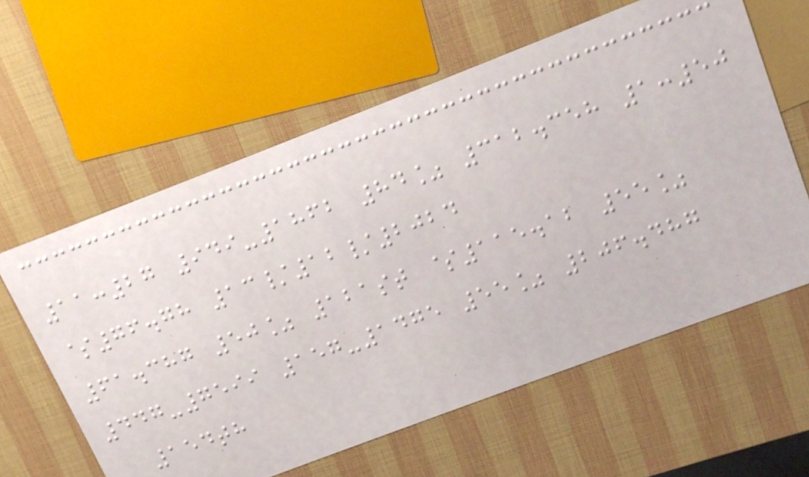11:27 949-1862 84% 312.358 1:50
$76.78 13/12/2024
61.387 50% 121st $115.12 55%
447-7599 157-1475 55% 206.487
154th
